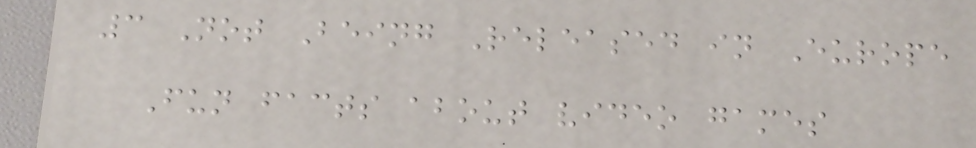3 Not Being Released in Europe
Fun facts about video games
